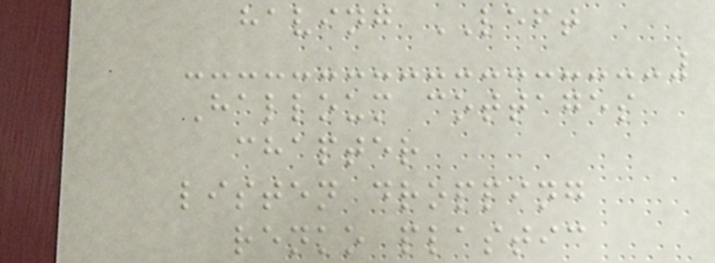having LEFT
Halloum cottages
chapter
listen dropping
renko plastic
